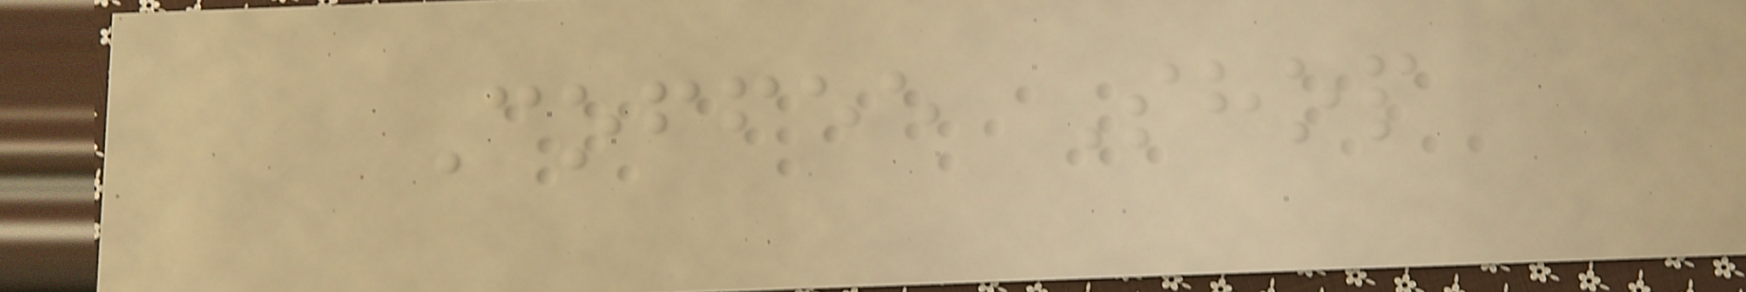Coffee Shop
